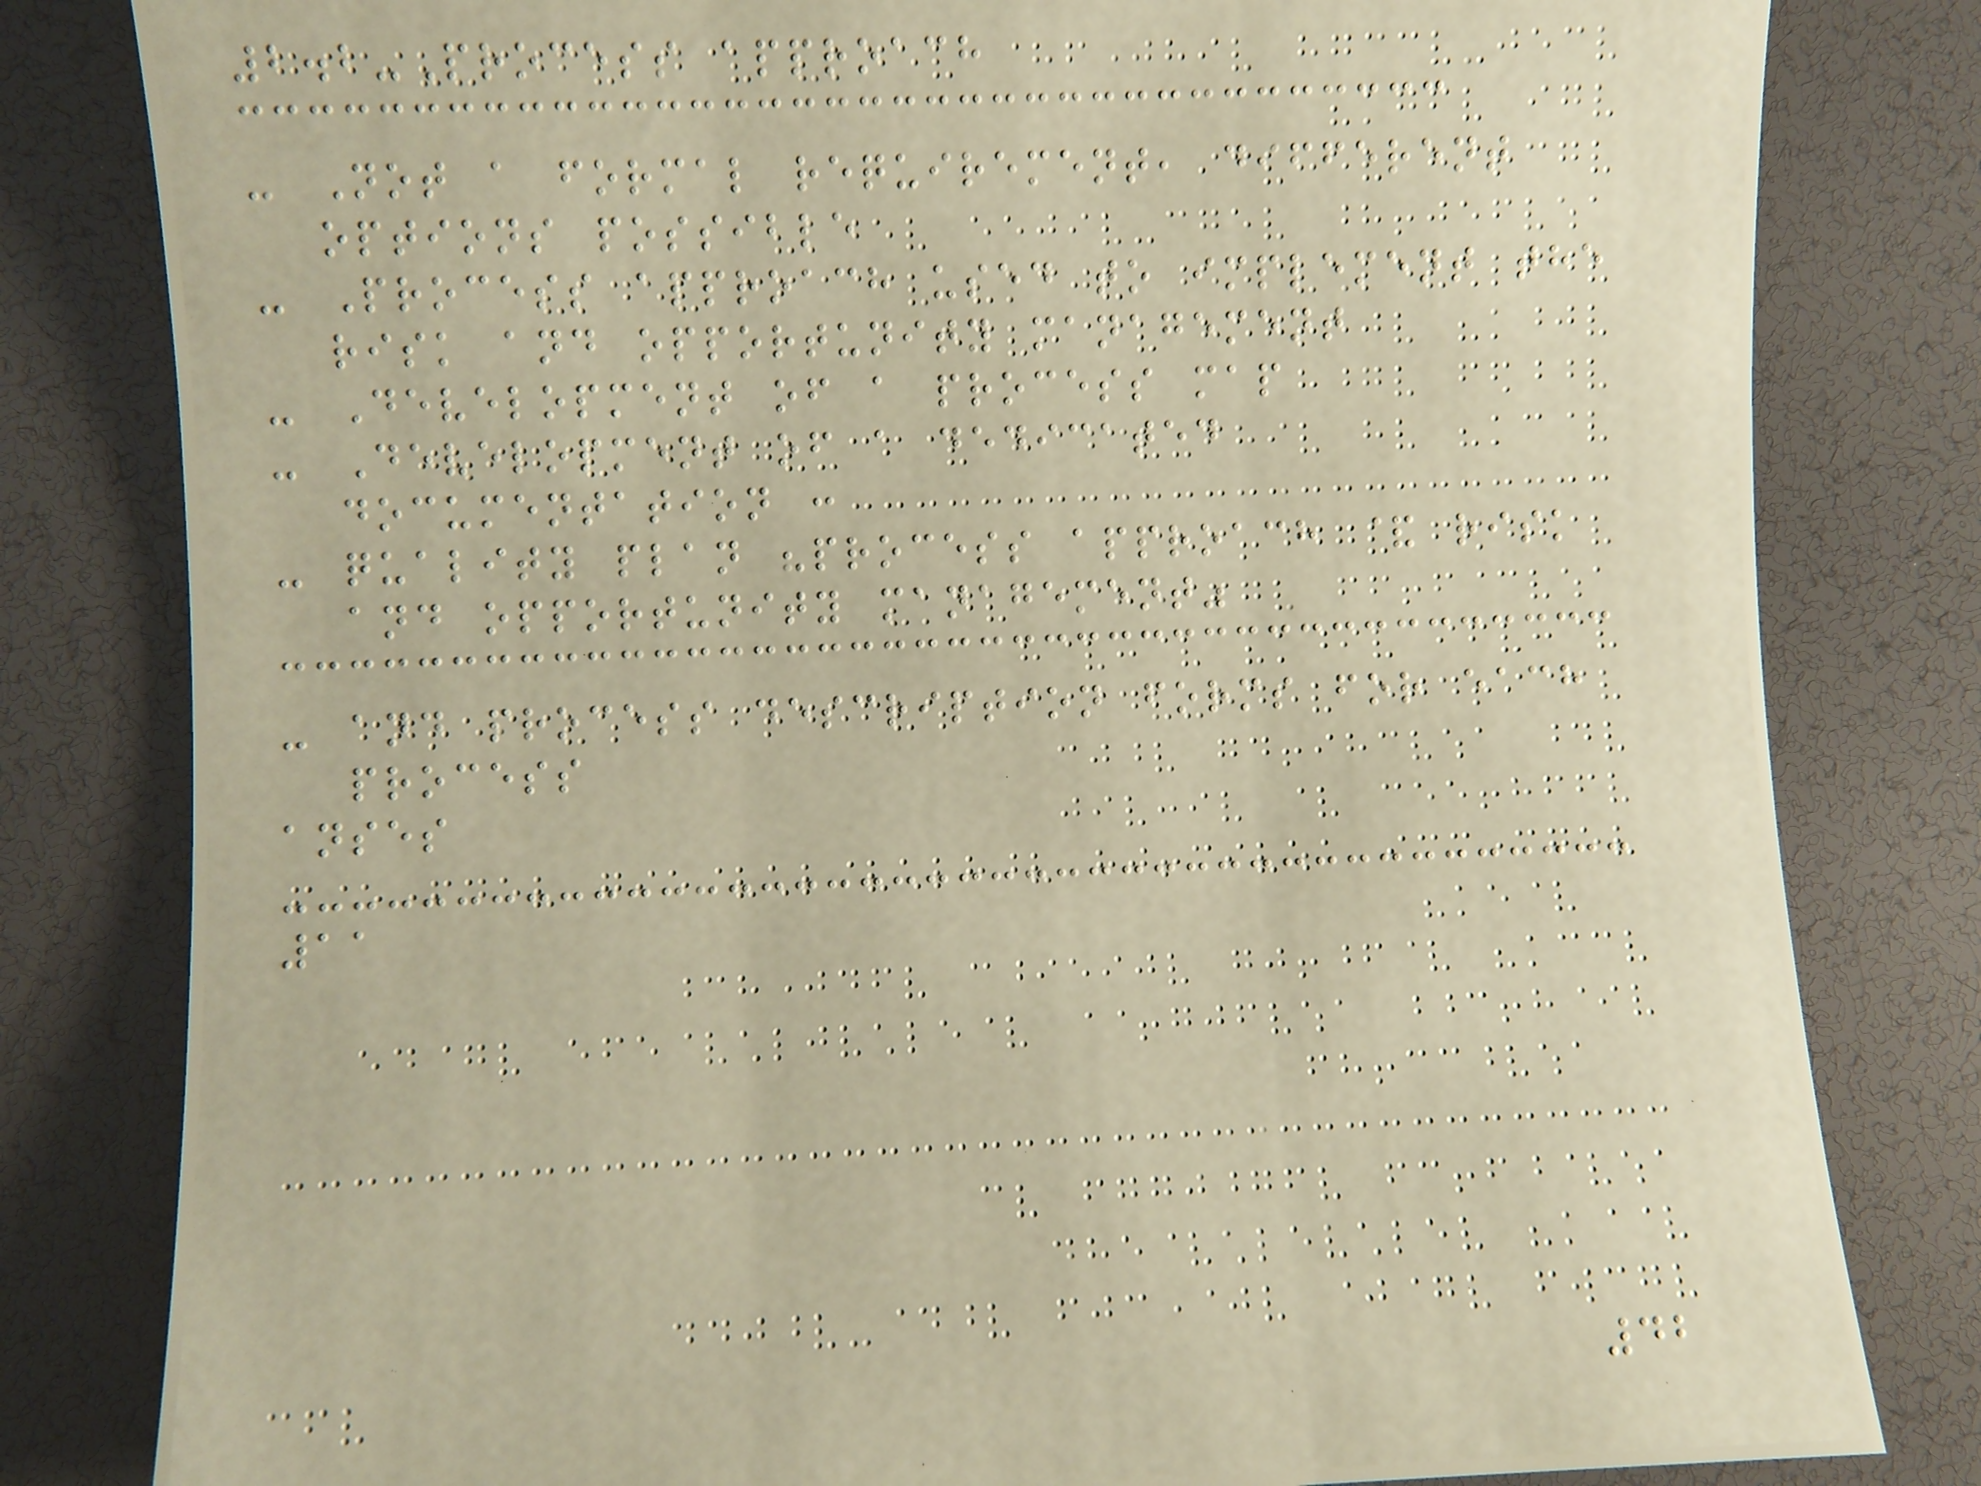2.2-Process approach
- Not a formal requirement, different
options possible
- Process approach used to implement the
risk and opportunity management
- Development of a process map
- Development of a dedicated
documentation :
- quality plan "process approach & risk
and opportunity management"
- and process description forms for each
process
anses
11
42
